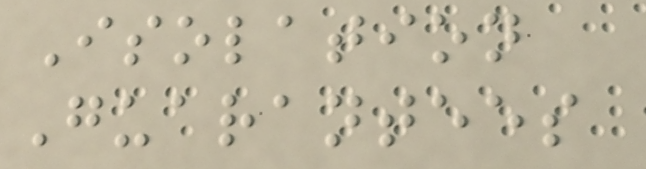Isolation
Guarantees
